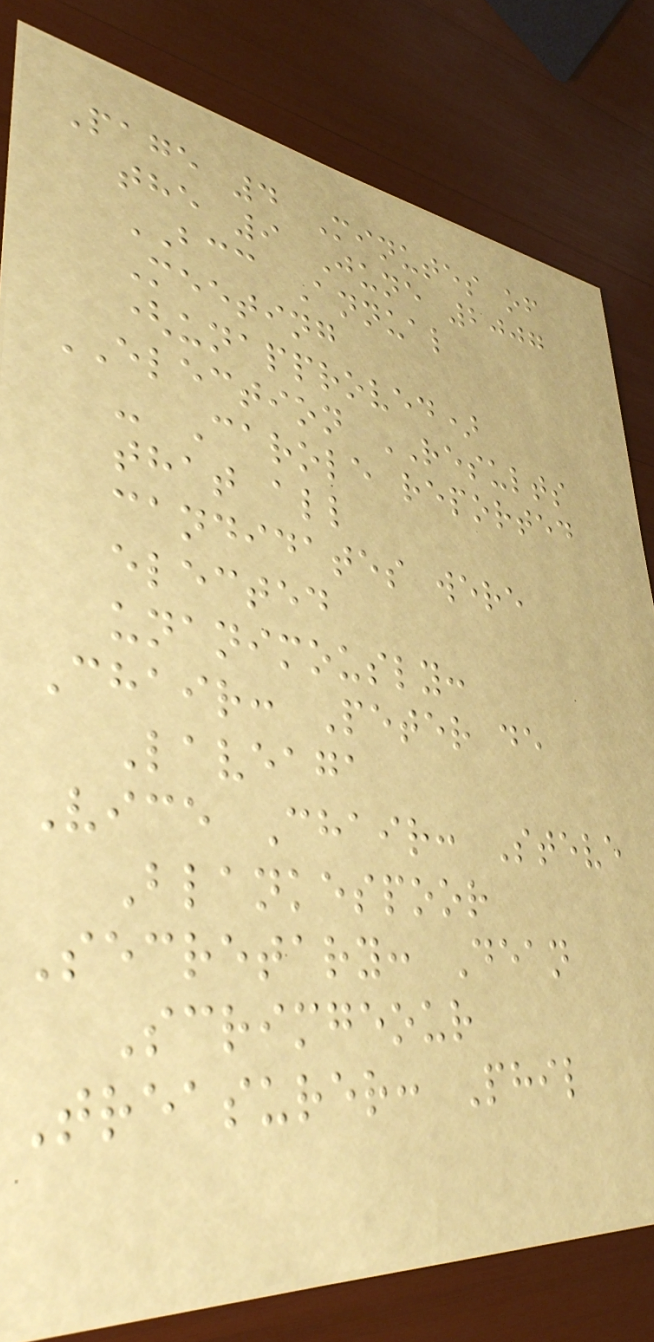Page 4 Minutes of
the 9 June 2007
BCC Annual
Meeting
(unapproved)
ELECTION RESULTS
- Carole reported
that all
candidates were
elected
unanimously:
Chair: Peter de
Laveaga
Vice Chair: Steve
Blankespoor
Secretary: Dean
Scrimgeour
Treasurer: Phil
